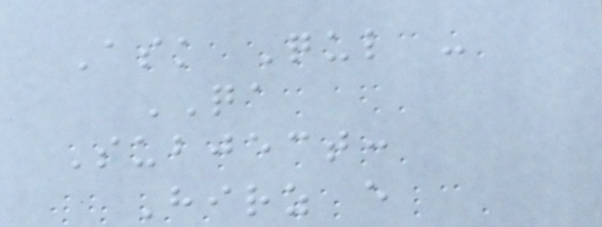Ask Qul -
QA
Subject:
Hirz e
